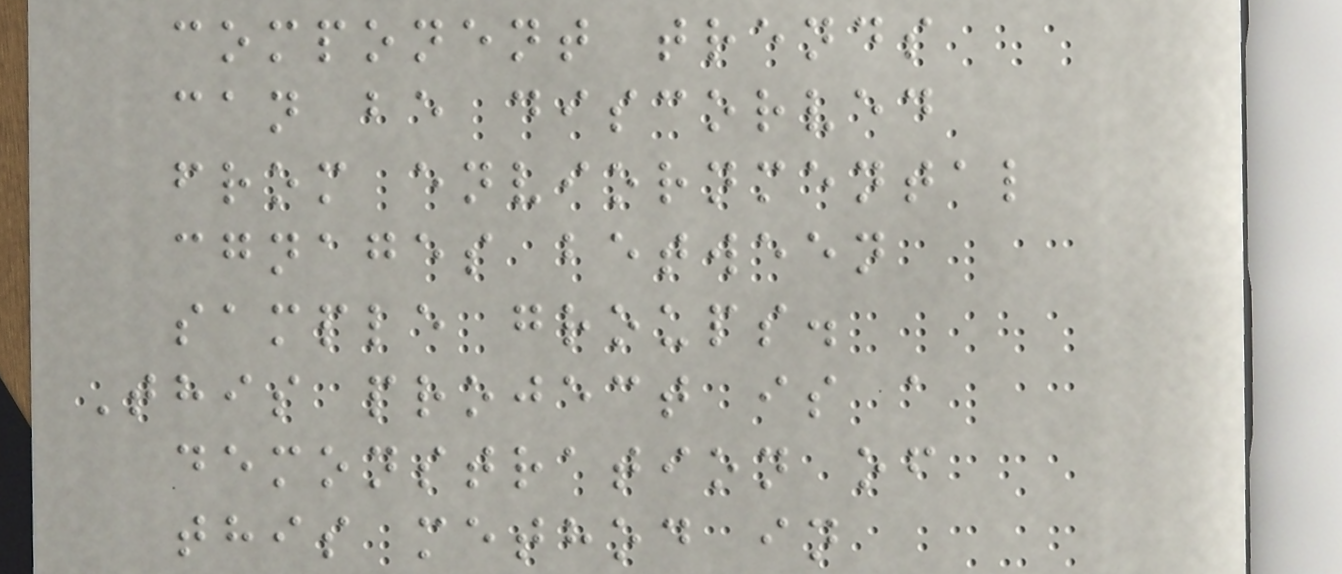component trends
can be discorved
from enviornmental
cgnages between
sample groups.
This project is a
demonstration of
this method in
